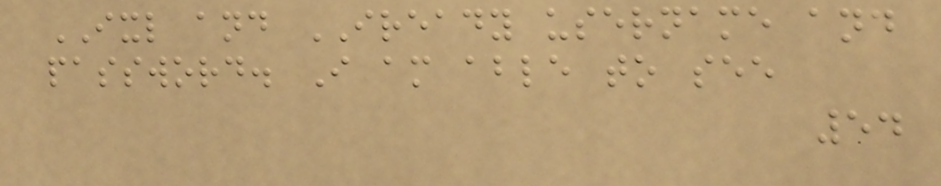IXL and IREADY username and
password. I am able to see
54
